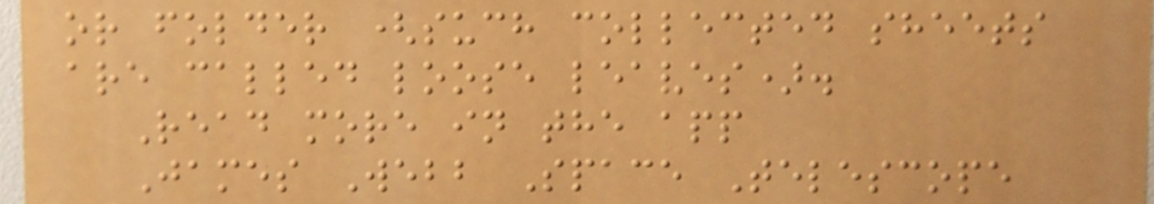or folder (such collected sheets
are called loose leaves).
Read more in the app
James Webb Space Telescope
